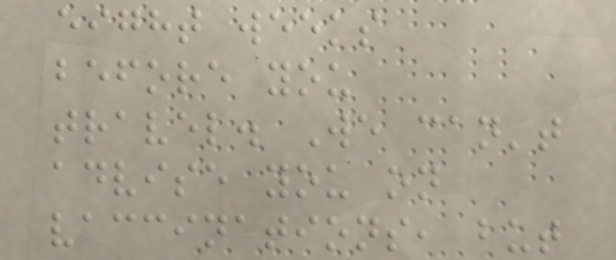eight weeks
before you
travel. We can't
advise you on
vaccinations, but
